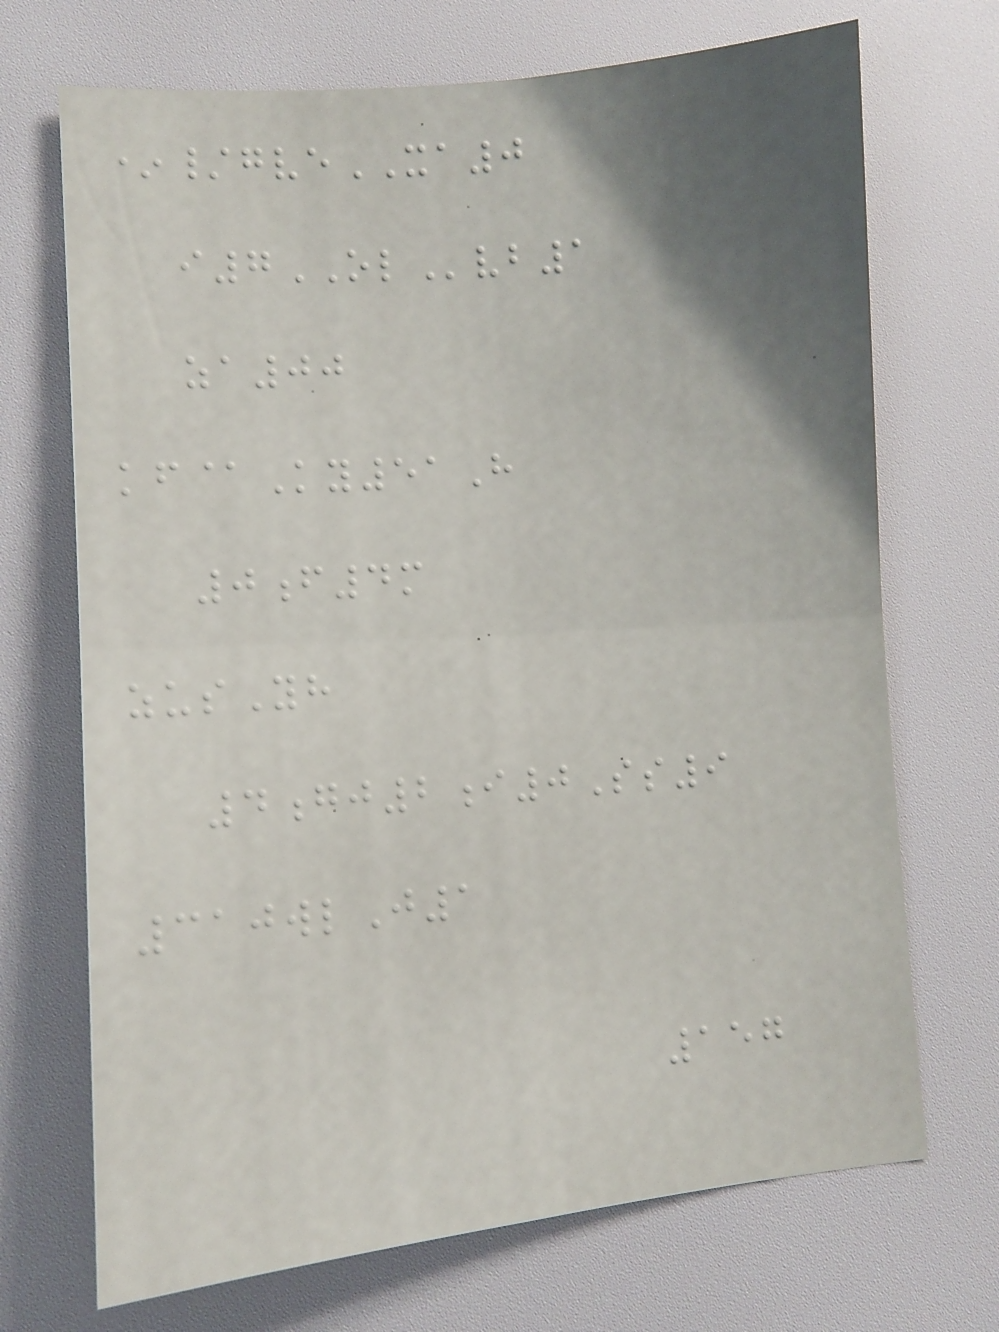*/gveXA0
i7OLvb1
za00
kf@Ky51H
0f4m
zusYh
4gj2i0Ss9
310wlJ1
157
